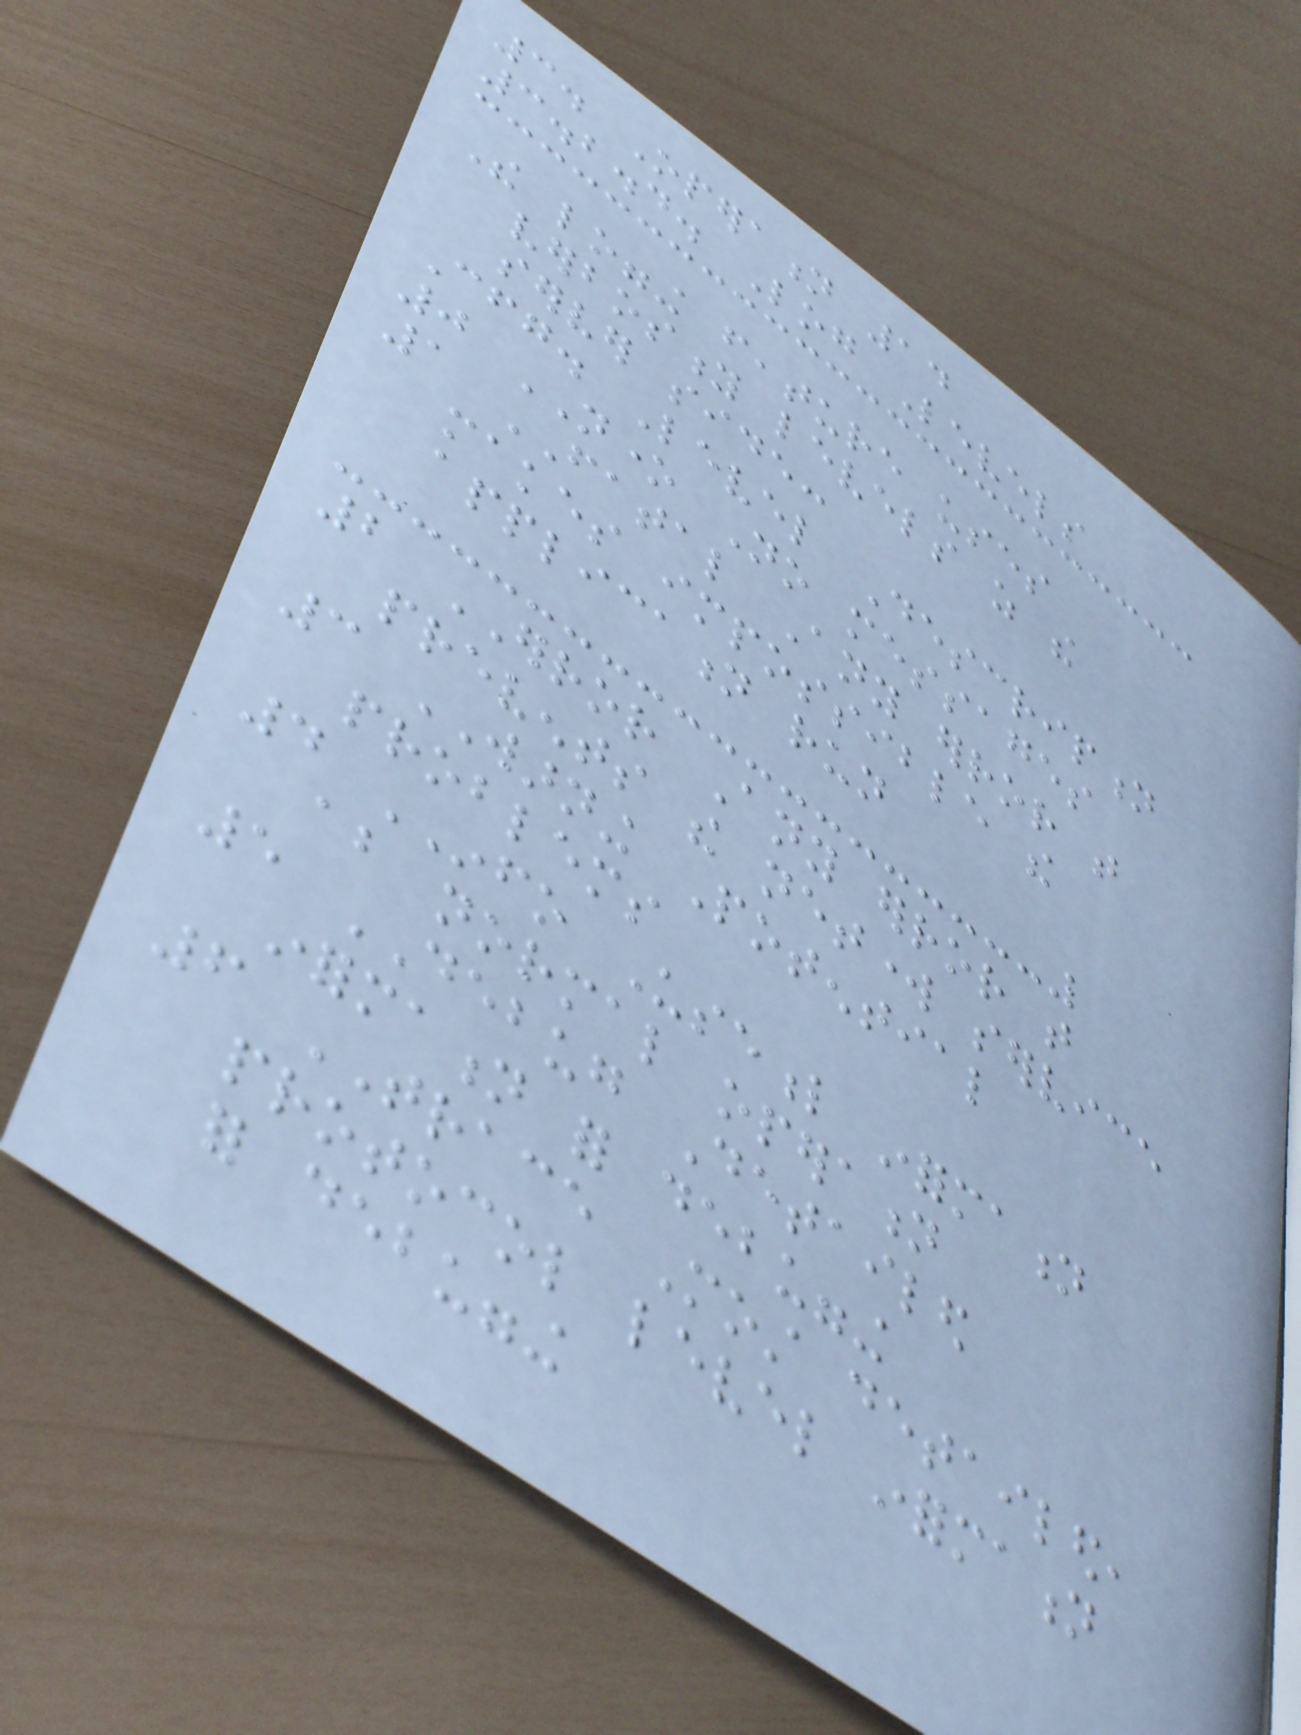3. Operation 14
3.2.4. Log Levels
The logging feature uses
verbosity levels as the
server side:
Cfg. Level Description
0 NONE No messages
1 FATAL Any error that
makes impossible the
application run
2 ERROR Any error that
prevents the network service
3 WARNING Potential
problems
4 INFO Useful information
about normal operation
5 DEBUG Detailed
information for debugging
6 TRACE Most detailed,
protocol level information
for debugging
